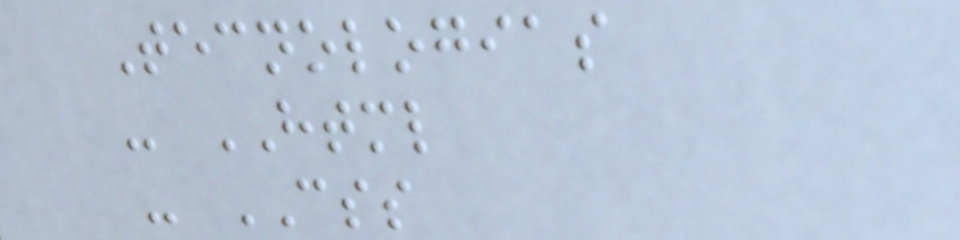Tecnologias
- HTML
- CSS
